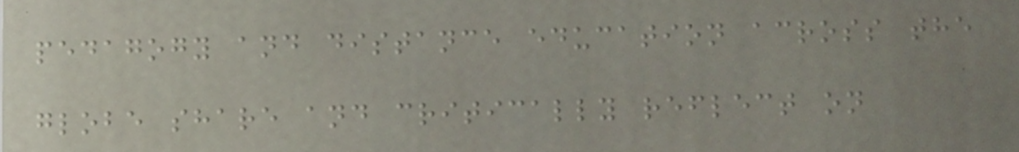pedagogy and distance education across the
globe share and critically reflect on
